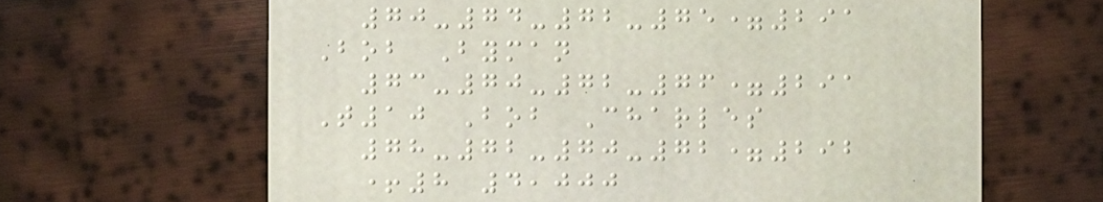70-74-72-75=291
Bob Byman
73-70-72-76=291
T10 Bob Charles
78-72-70-72=292
+8 4,000
